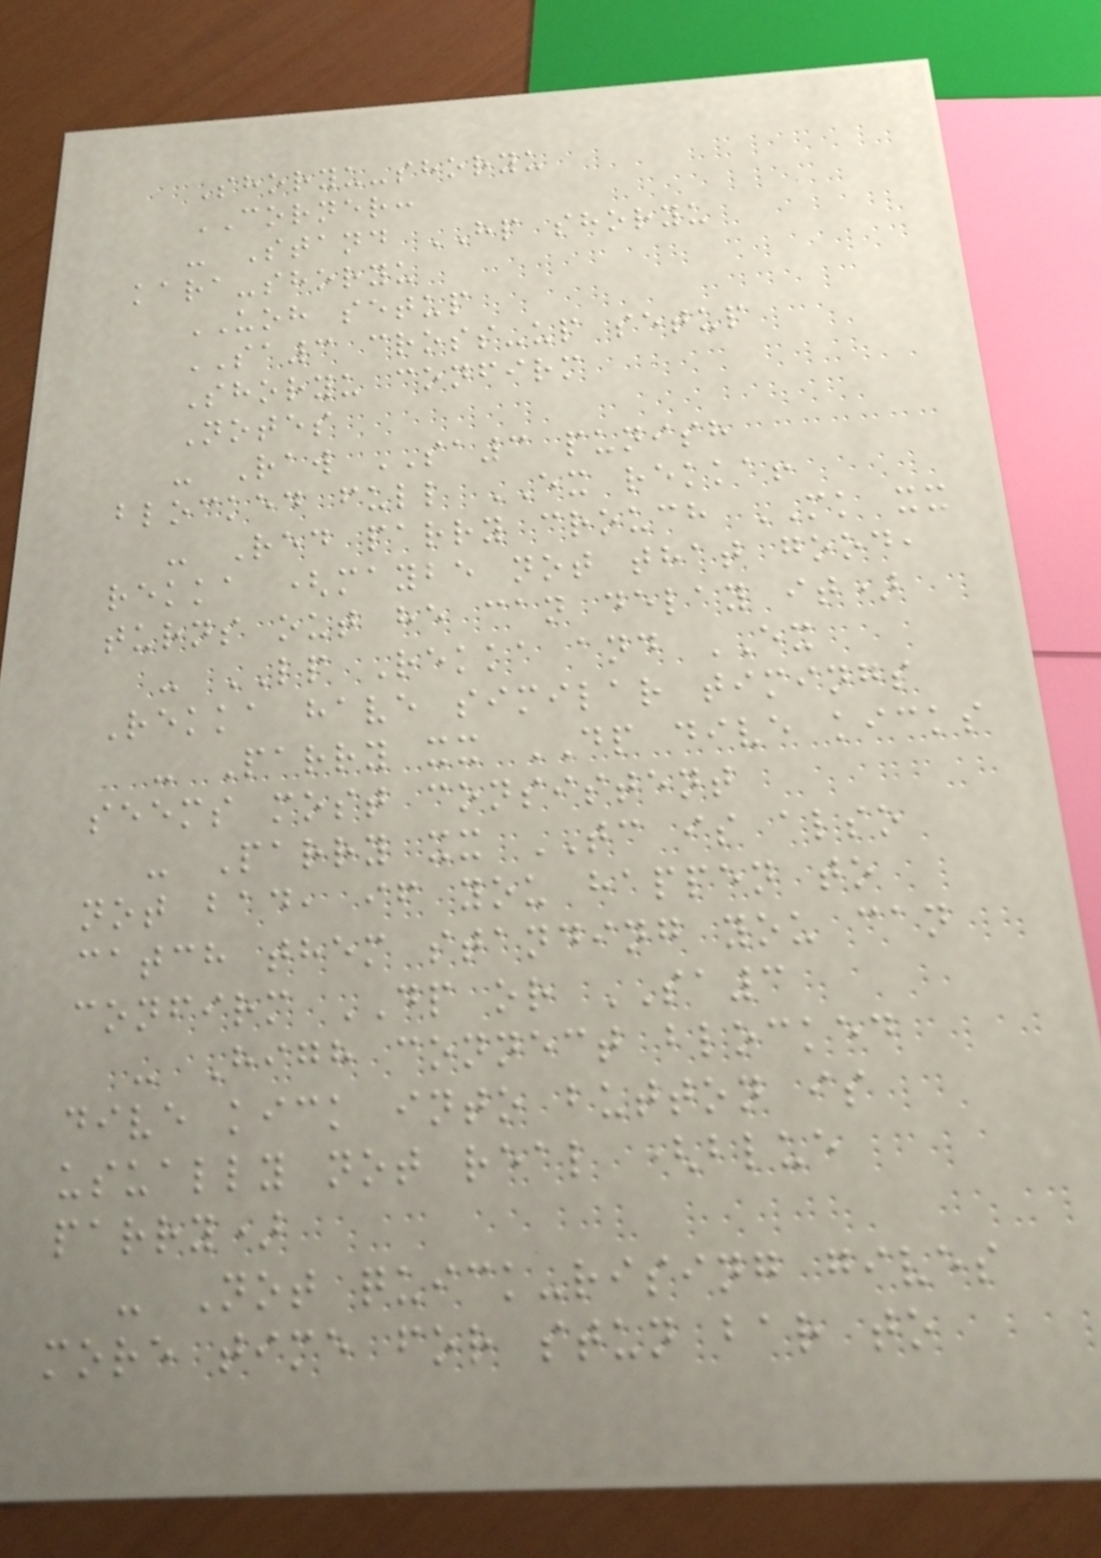Shoryu-shoryu
CORNER:
- Stand HP shoryu
kara-shoryu
UOH setup
SA3 cross-up setup
Shoryu confirm
Notes
- Raw SA3 punish
blocked full EX rekka!
- Red parry crouch MK xx
rekka (maybe not that good,
turns out he can delay it)
- LP Rekka and EX
Rekka have similar timings
- Parry xx DP dive kicks
seems most consistent
- Parry xx TC is also
not bad, if you happen to
catch them standing you can
confirm DP or SA3
- High connect blocked
dive kick into button is
usually not real (blue
parry)
- Not quick-rising gives
more time for stun bar to
